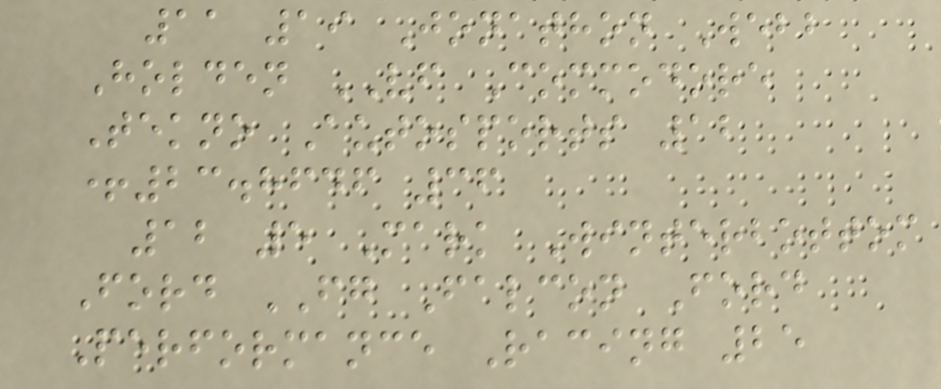11 19 Jonathon Webb
Holden VF Commodore
Tekno Autosports 12
+23.8646 36
12 5 Mark Winterbottom
Ford FG Falcon Ford
Performance Racing 25
